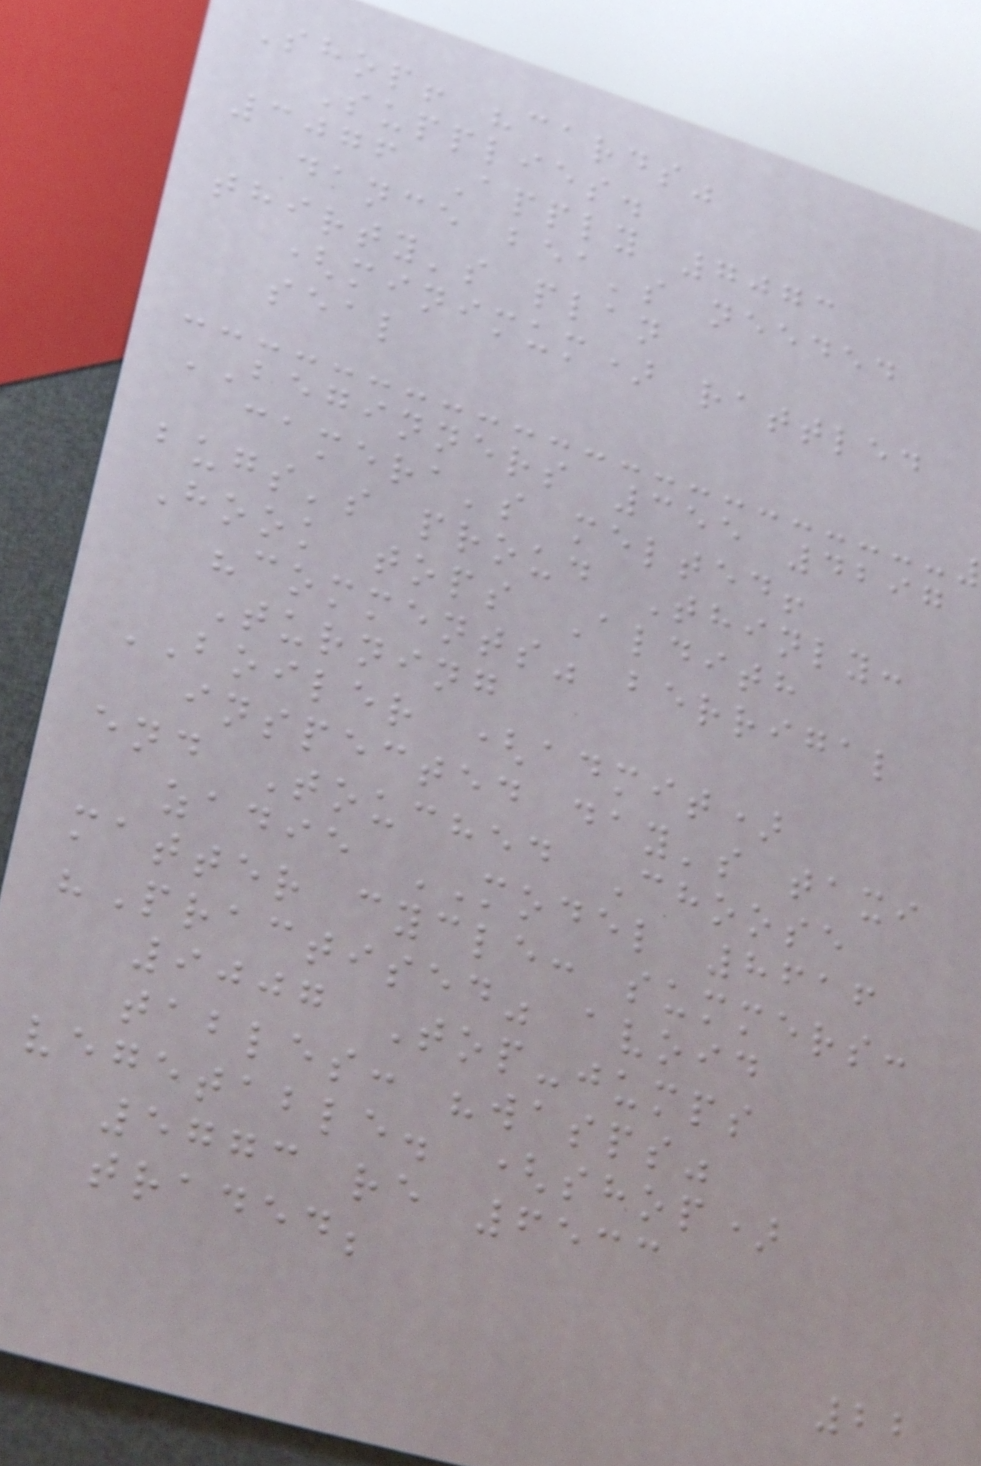Shop! "cards"
Supplies.
3076 Apply 7073
dance bea's needed
thirty's plan
(minimum) rattled
seal
BEGINNERS 355 4297
camera's melted!
bugs's proud Thinly:
Hook tops Aldith
"comments" berrigal
Turning
BOILER (admit)
inspected day's taxi
end Touched Choose
zadie MODEL 8616
matter cycle: summers:
"Practised" avoid
9007 Top-jumps
tables: "wasps"
vegetable. (shop)
5773 re 6533
traded;
22
